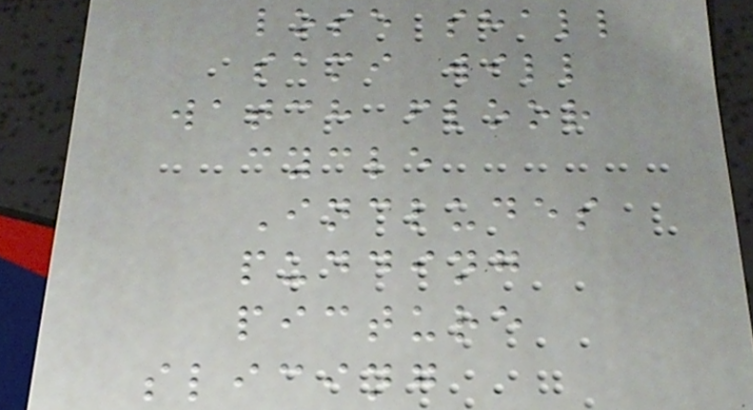lose shall
sami will
watch floor
cycle
Includes
pudding
picture
slicing
